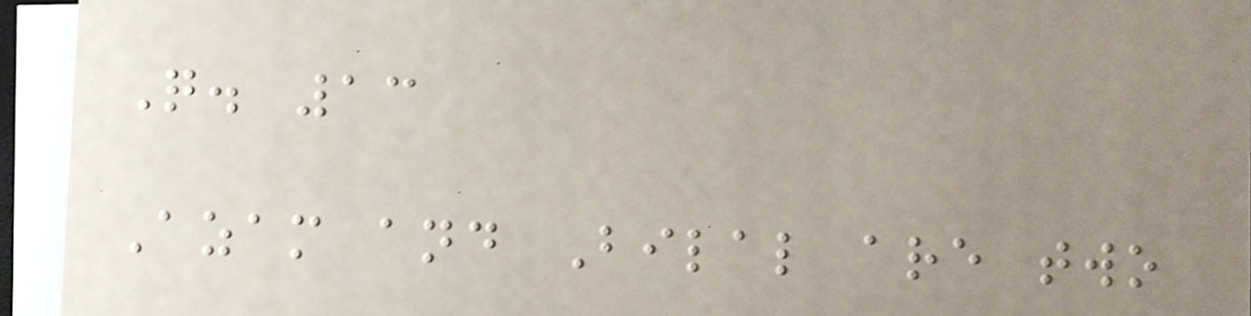Q. 13
Azam and Bilal are two
